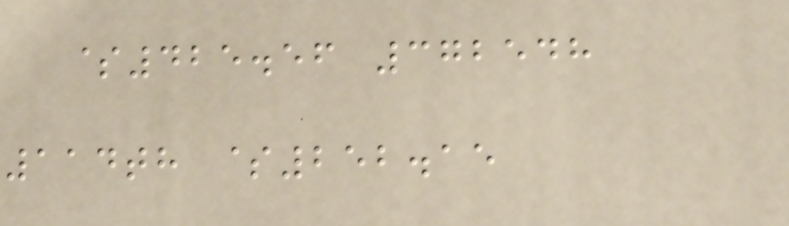$425.56 372548
114th $252.15
